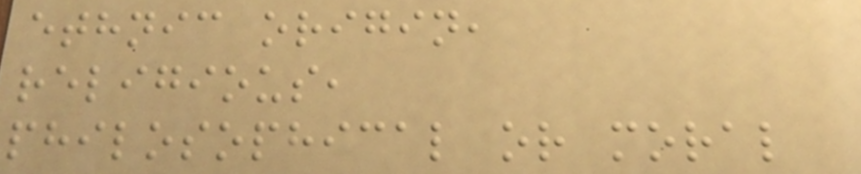ethnic origin,
religious,
philosophical or moral
